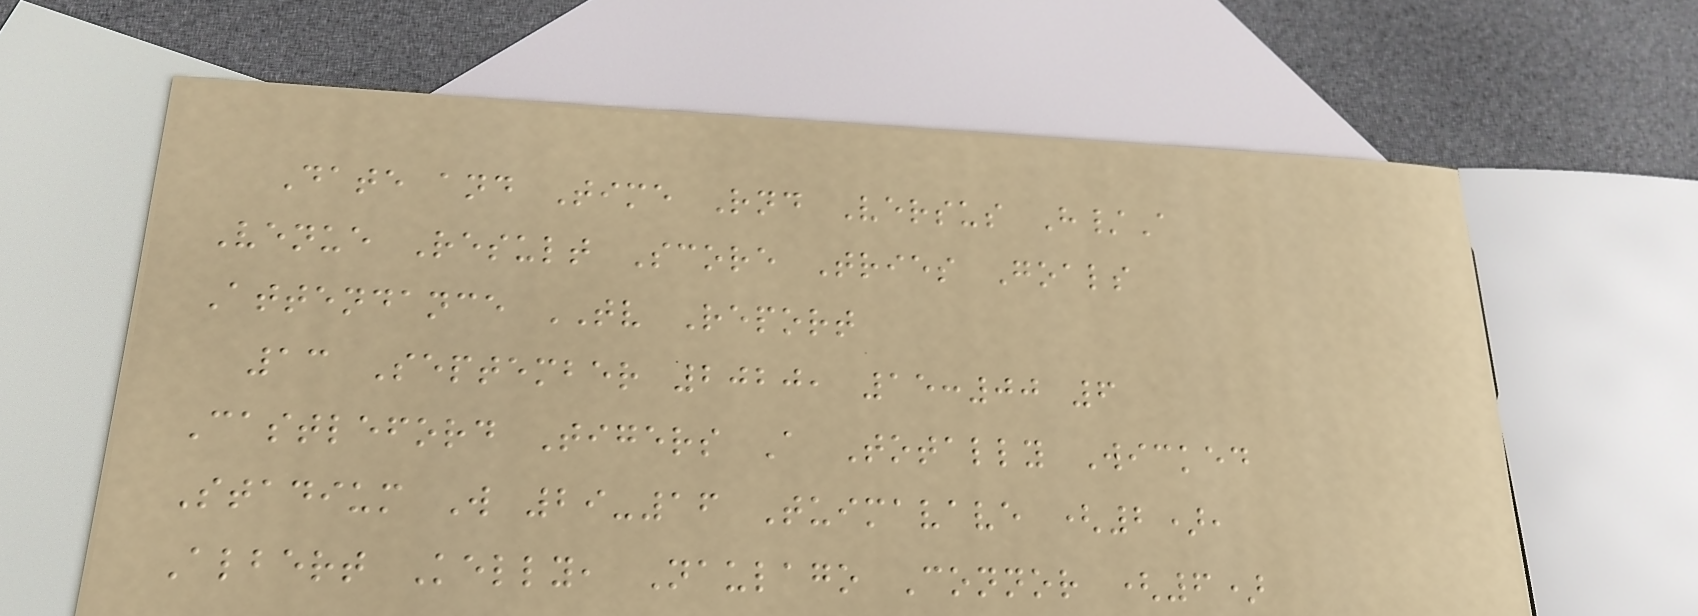Date and Time Rnd Versus H/A
Venue Result Score Tries Goals
Attendance TV Report
13 September 2020, 15:00 6
Castleford Tigers A Totally Wicked
Stadium W 29-16 Tuimavave (2),
Albert Kelly, Naulago Connor (6)
